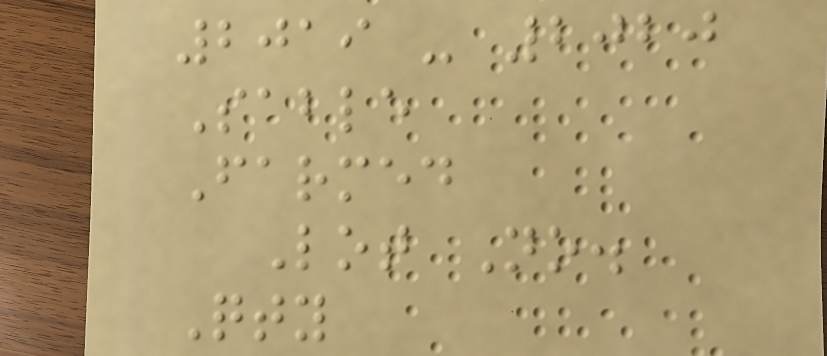2019 - 2020
Sable
Farmed
Lot No.
Qty
